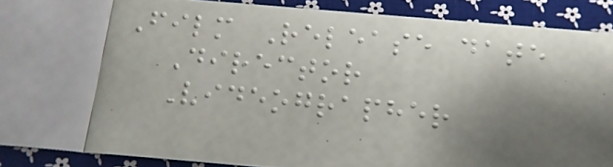Film Release date
Director
Videographer
